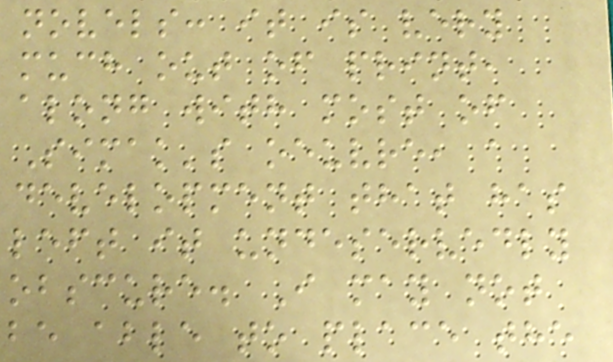novels: it is very
much out of print,
along with most of
Simak's oeuvre, a
development that has
left it undeservedly
obscure. I may not
be able to place the
